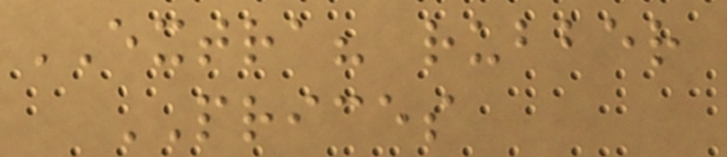EXTRA? rubber
PRICES
